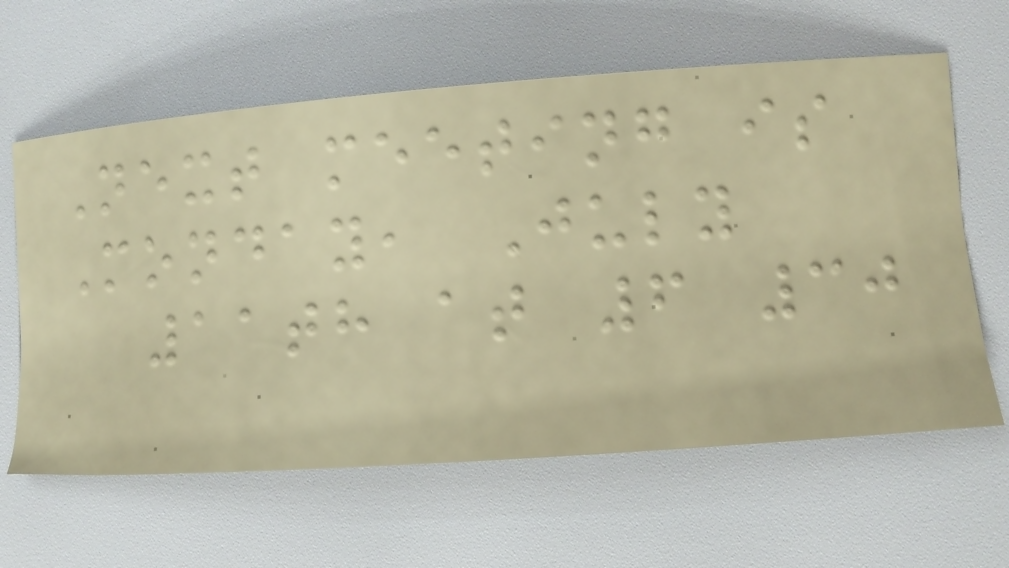Next meeting is
Monday, July
11th at 6 30
